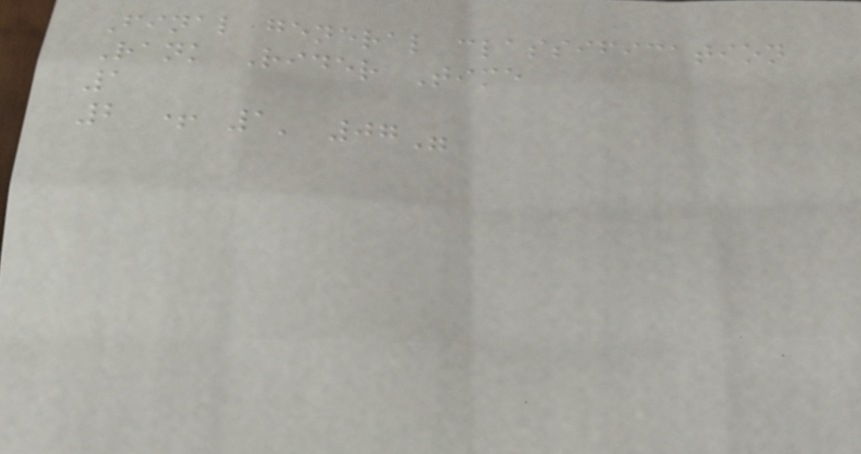Final general classification
Rank Rider Time
1
2 + 1' 07"
